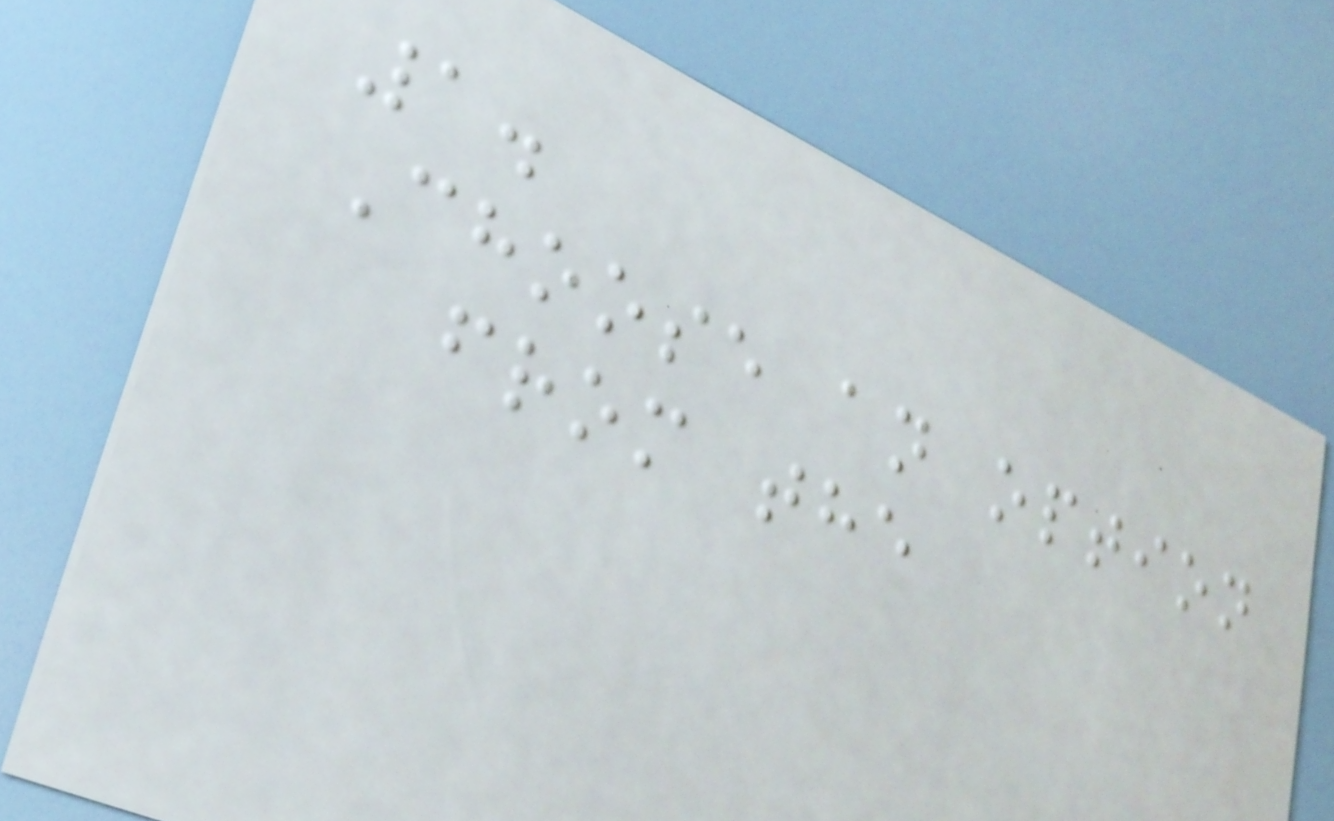1.
Choose an option
from the
